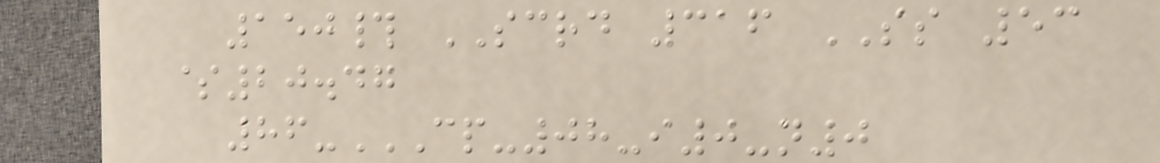150# SCRD 316 SS 53
$20.47
86-CP-08-I0-N0
